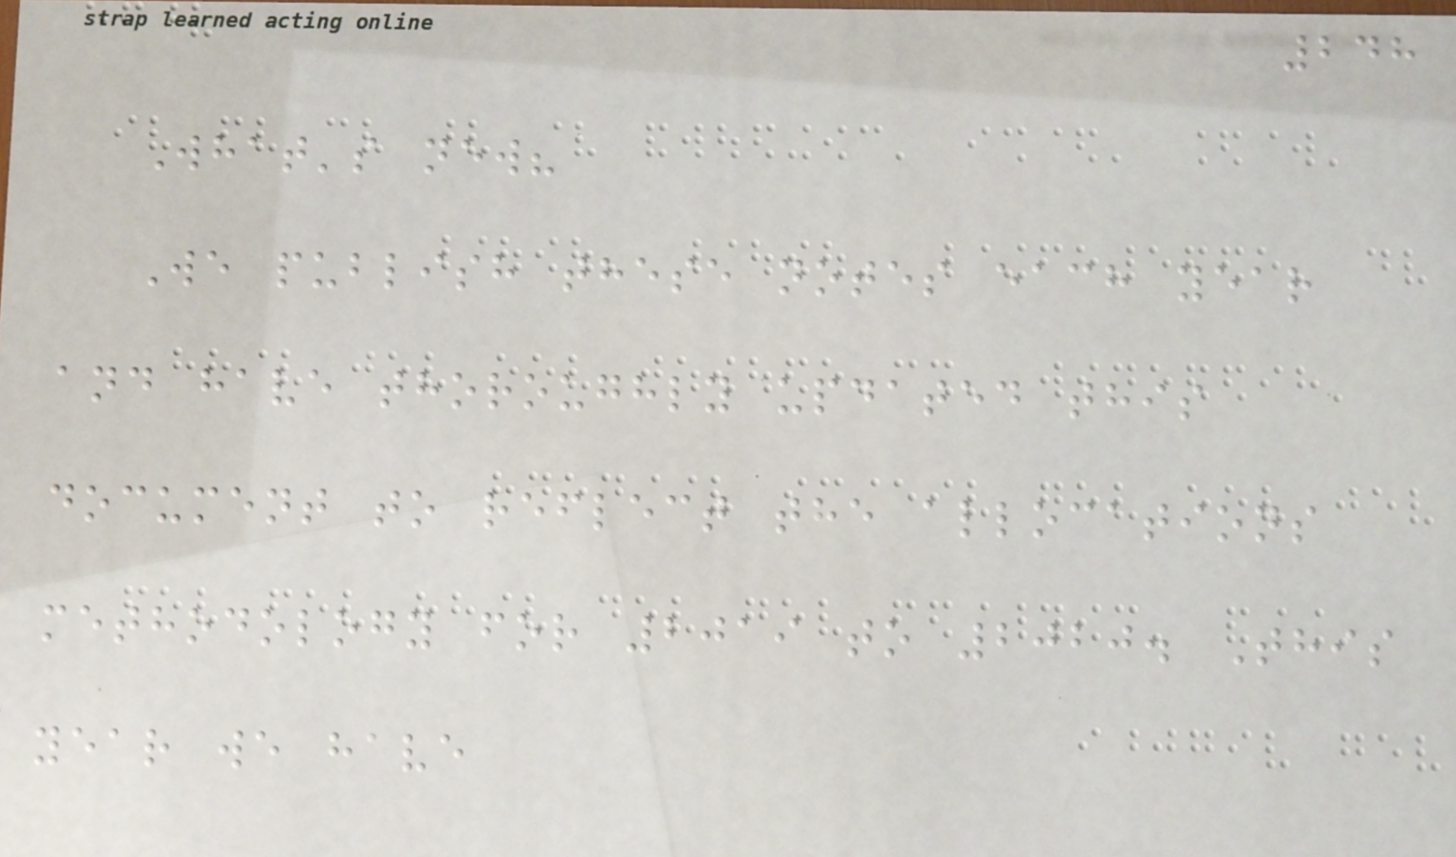248
What's new?
We publish these notes each year
and have thoroughly updated this
document to reflect the allocations
methodology for 2019 to 2020. This
year we have
